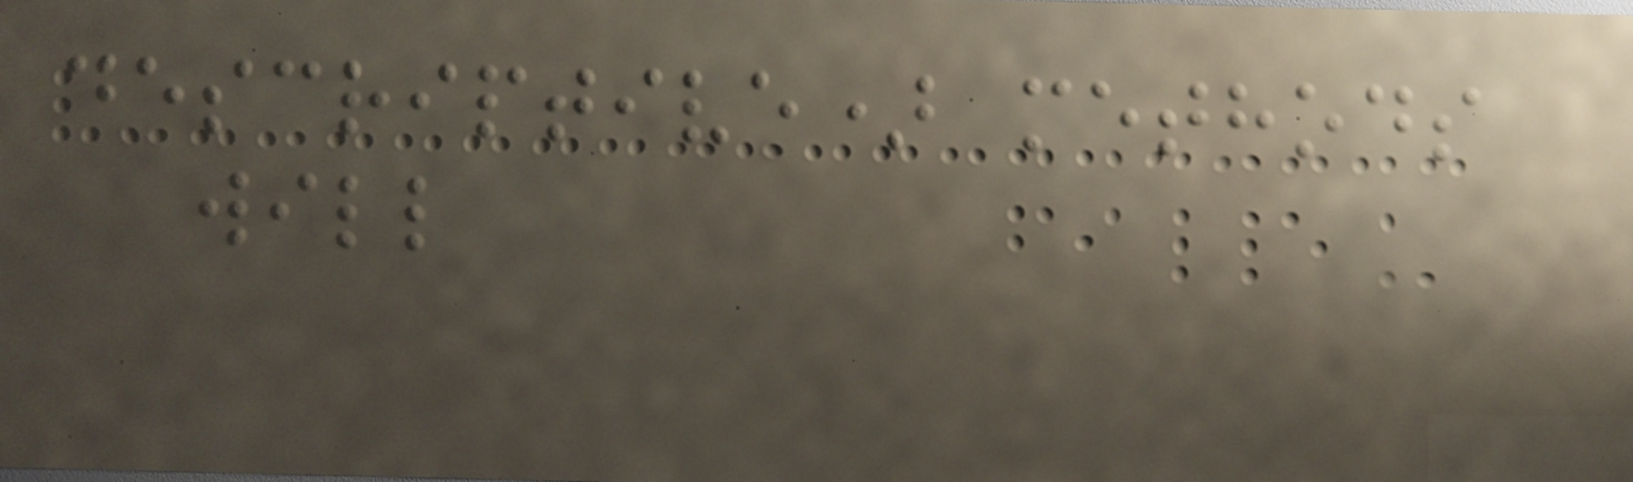descriptive) methods
will
